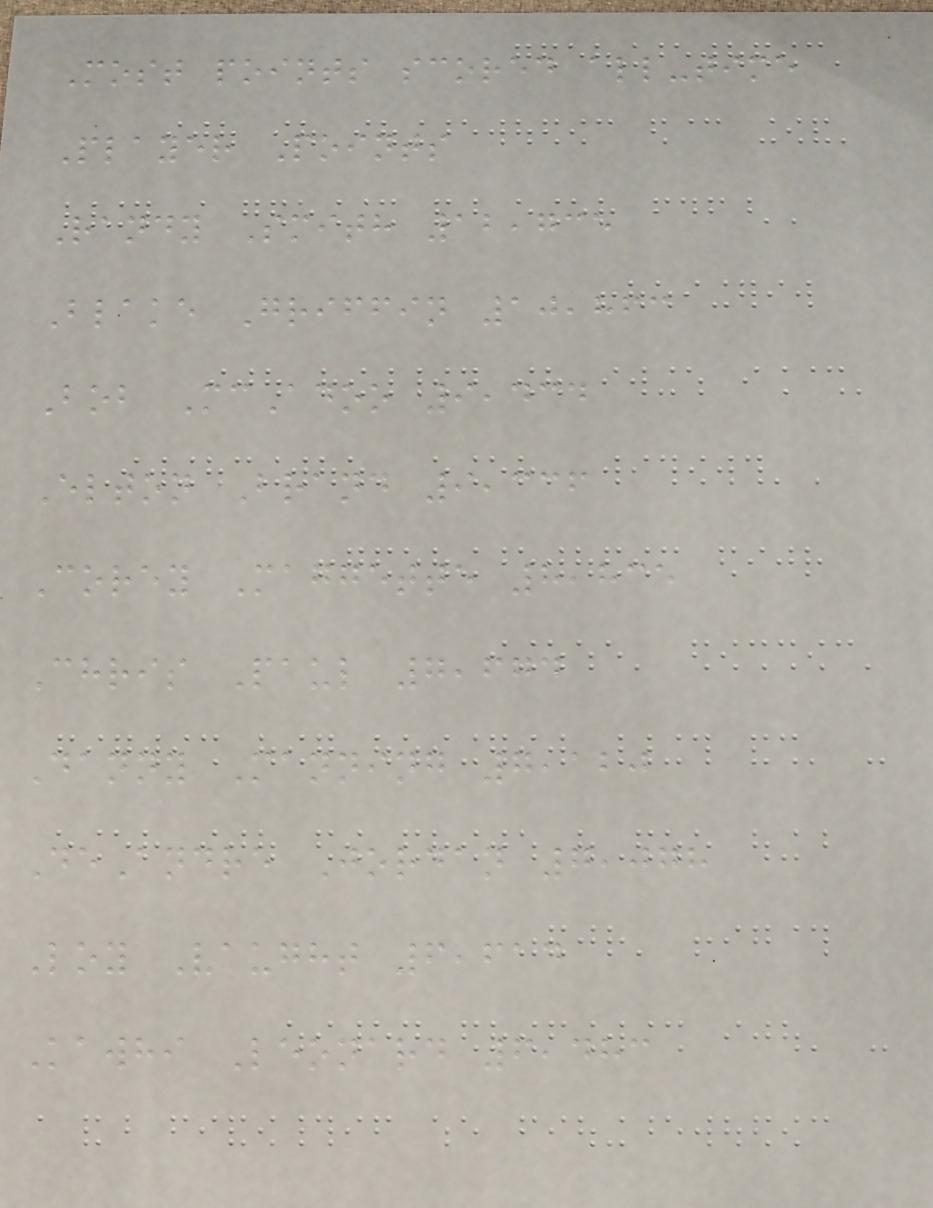Most points scored all-time
Player Points
Randy Smith 12,735
Blake Griffin 10,863
Bob McAdoo 9,434
Elton Brand 9,336
Corey Maggette 8,835
Chris Paul 7,674
Danny Manning 7,120
DeAndre Jordan 7,078
Loy Vaught 6,614
Kawhi Leonard 6,483
